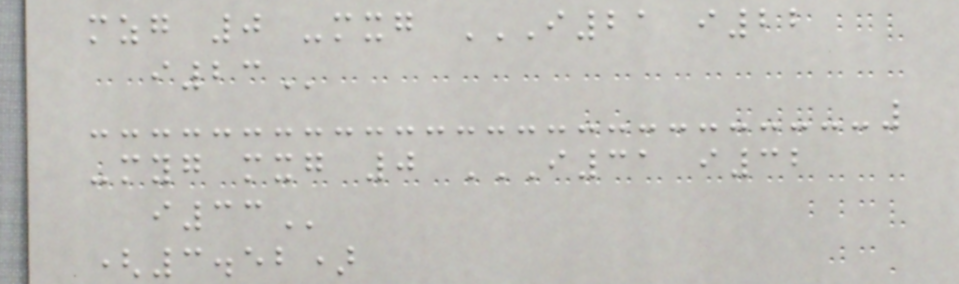mzg 0 -mxg I21 I22
I23
-myg mxg 0 I31 I32
I33
(3.52)
